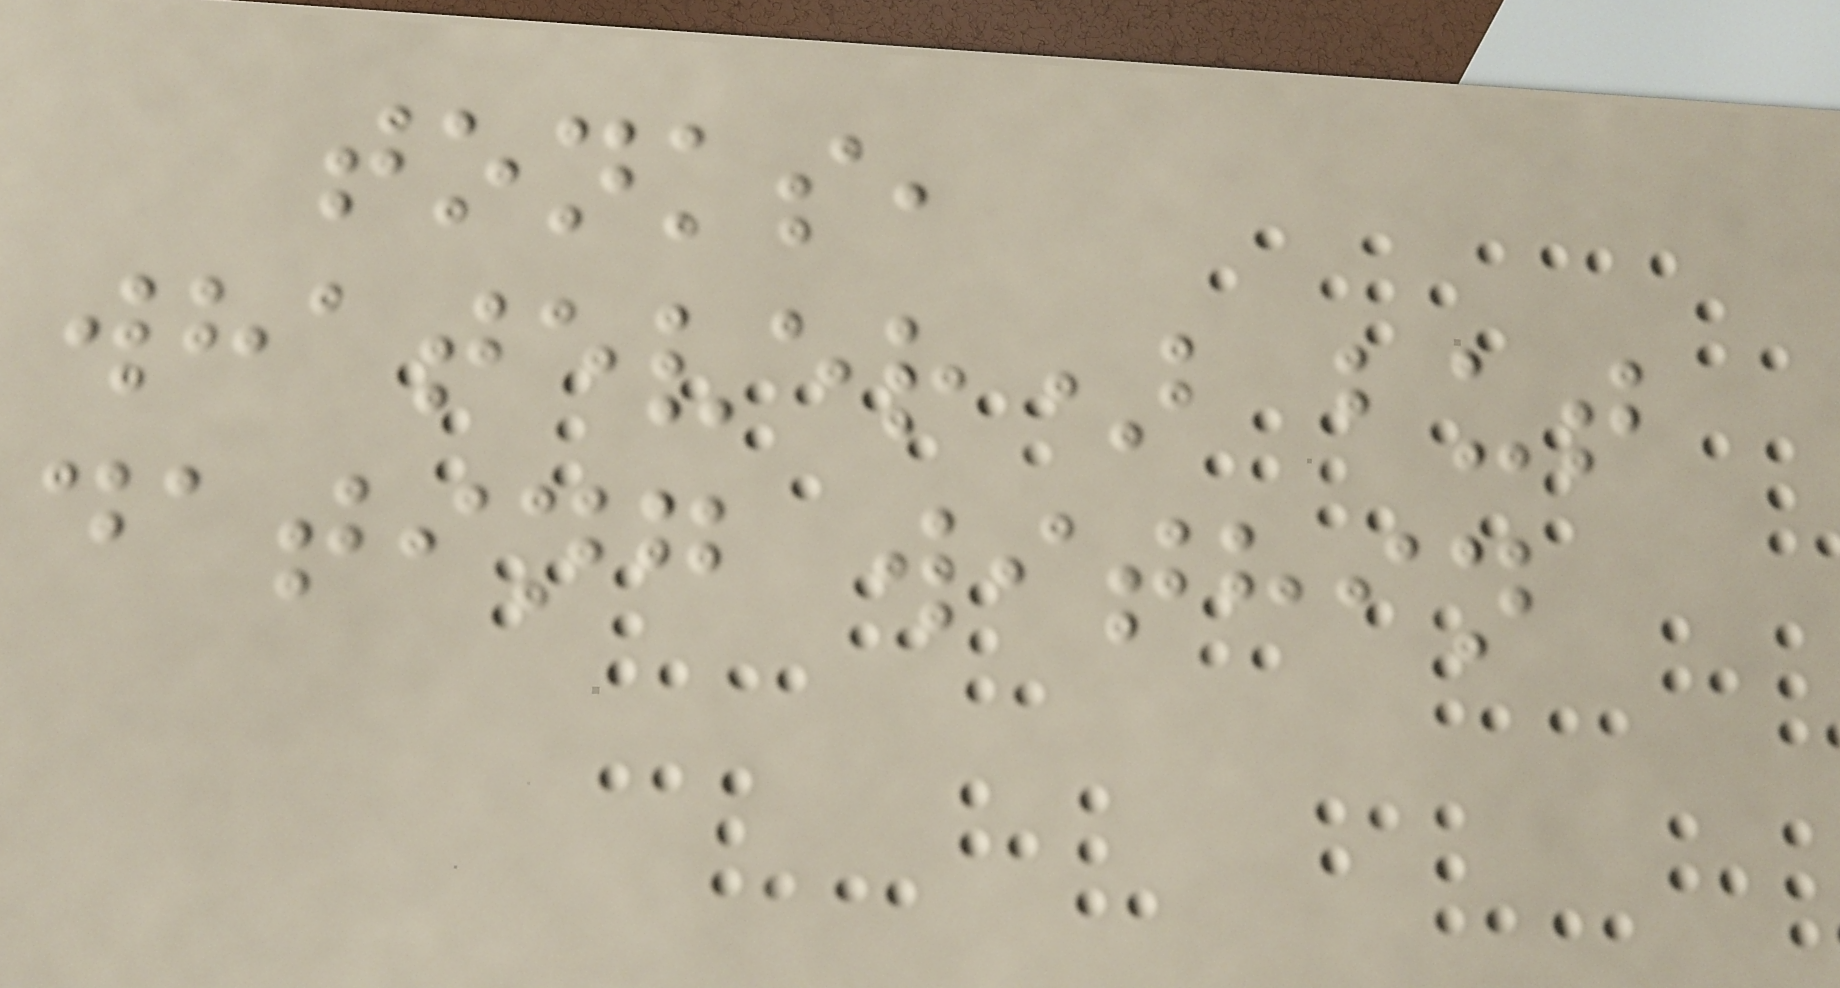tonks,
whatever) but
dating within
